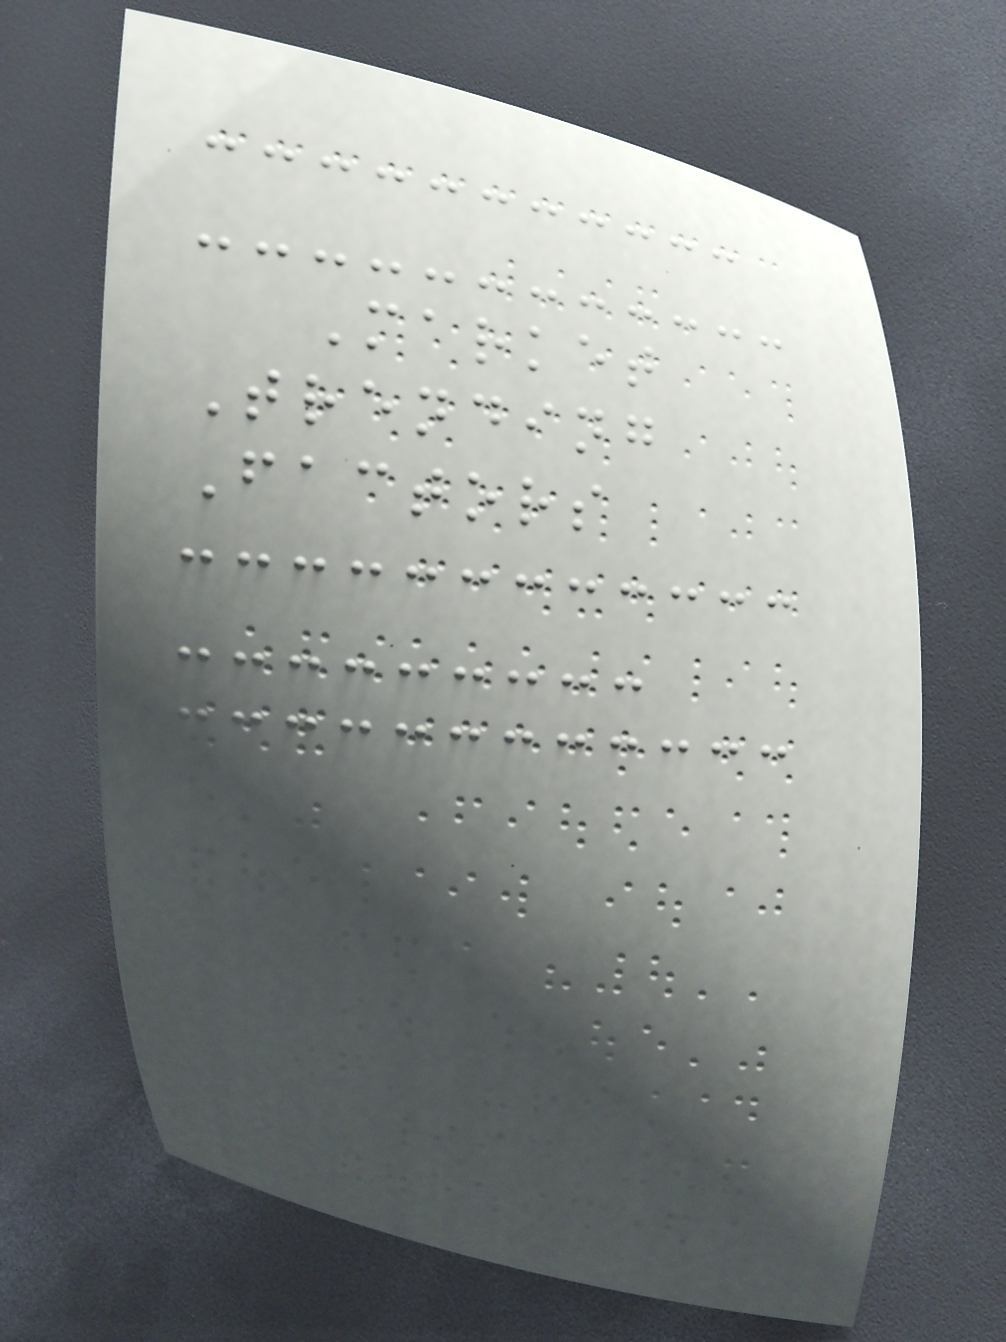Market
Trending
Factors
